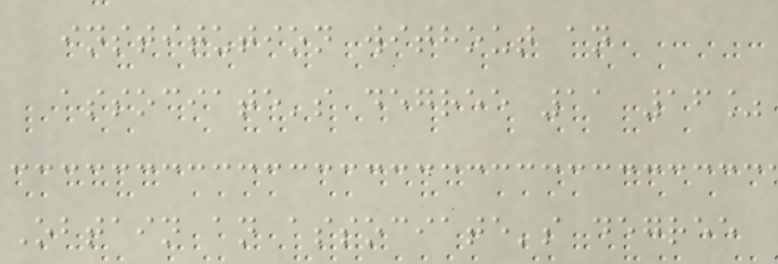institution without an
associate's degree 11 16%
Obtain an associate's degree
